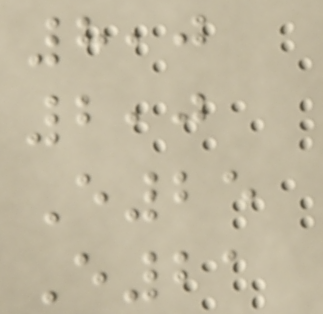8,0
2,0
E25
E21
